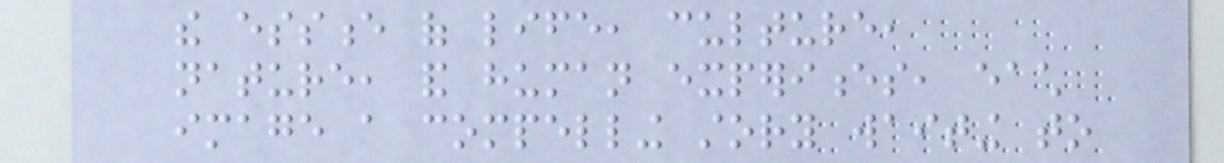the essence of life, culture,
nature, and human experiences, each
image a compelling story waiting to
